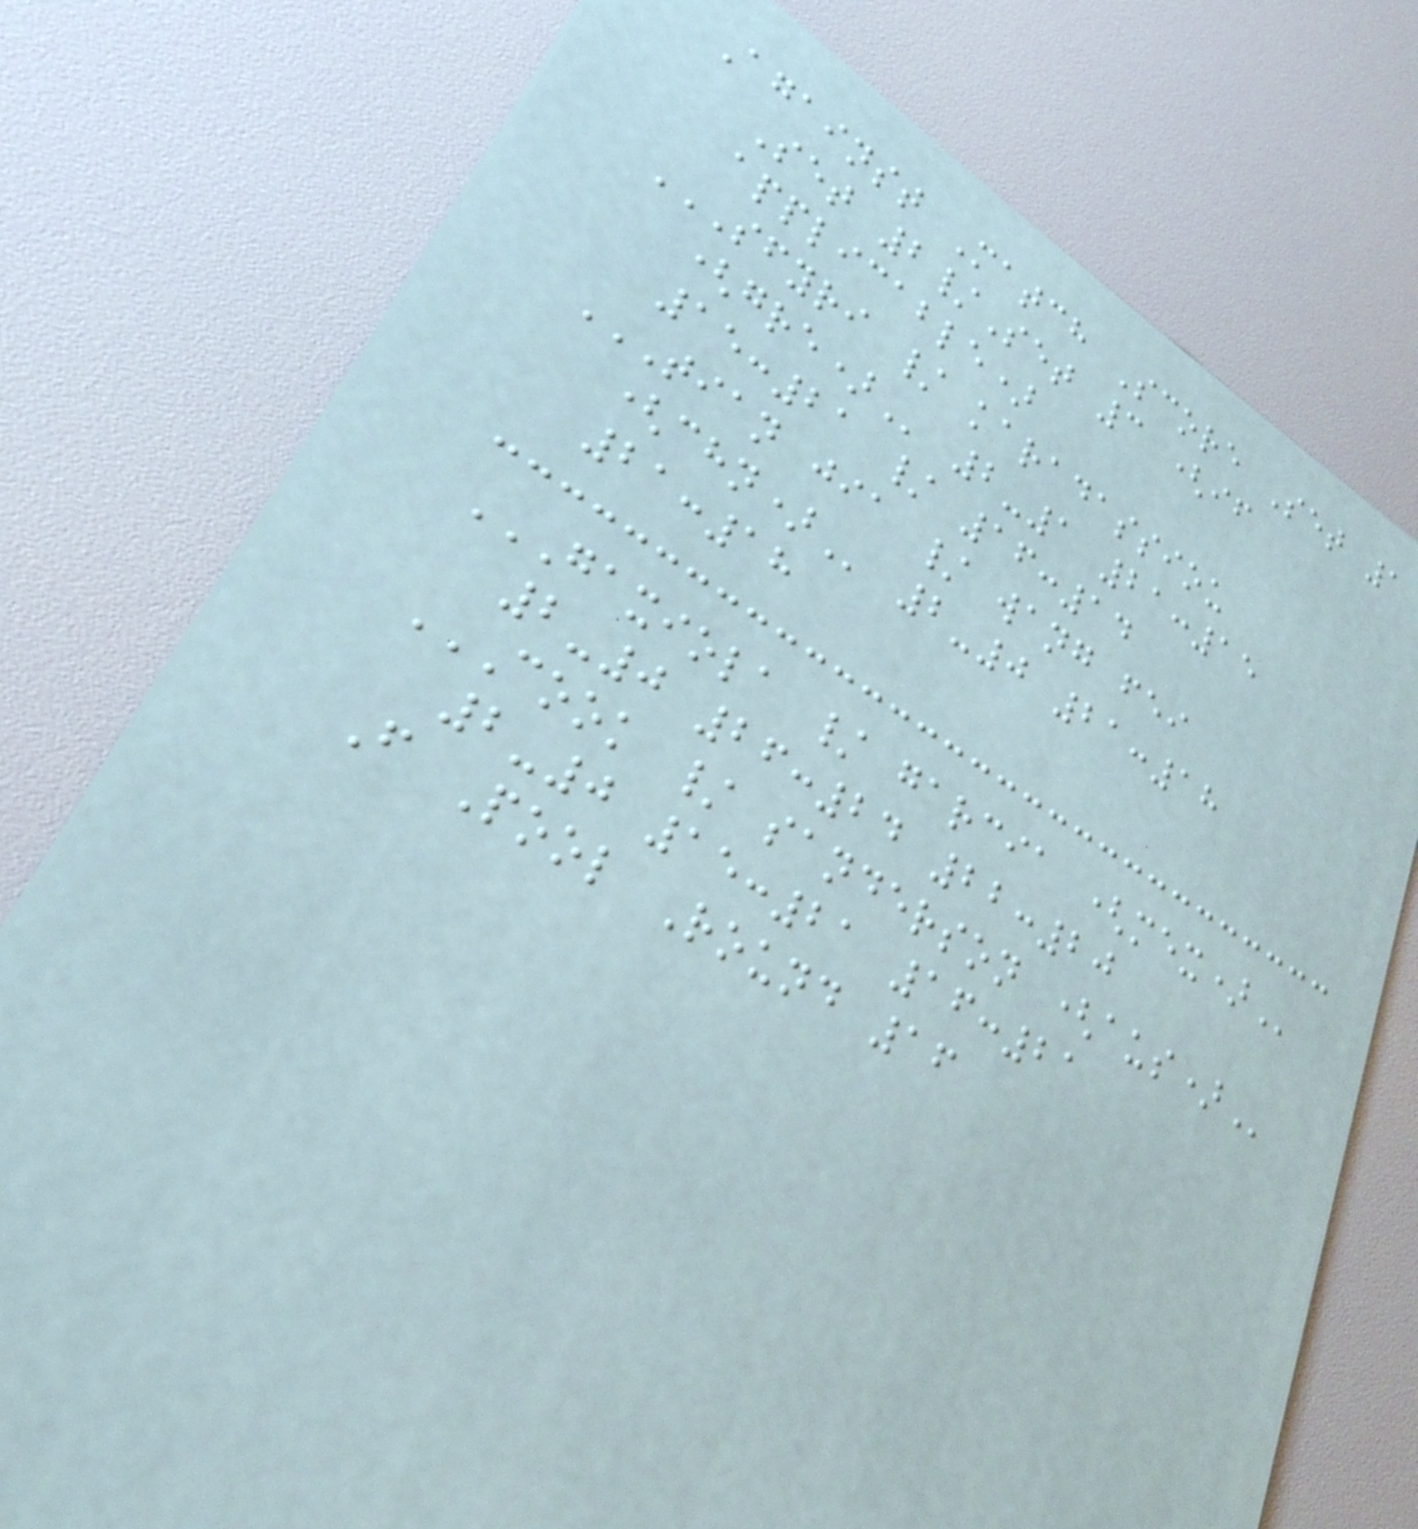Against Match Score Set 1
Set 2/Set 3 (if
applicable)
SFYRI / KARADASSIOU
(GRE) 2-1 21:15
15:21 / 16:14
TIAN JIA / WANG FEI
(CHN) 2-0 21:18
21:18
GAXIOLA / GARCIA (MEX)
2-0 26:24 22:20
COOK / SANDERSON (AUS)
2-0 15:21 16:21
F Pool Round 16
